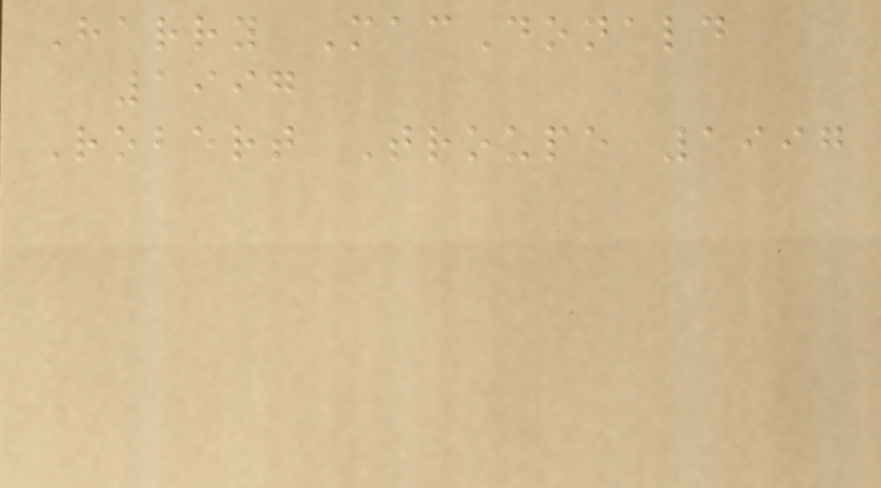Harry MacDonald
1997
Robert Troupe 1997
